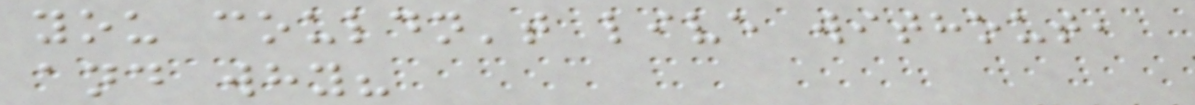you couldn't live without,
and why?
